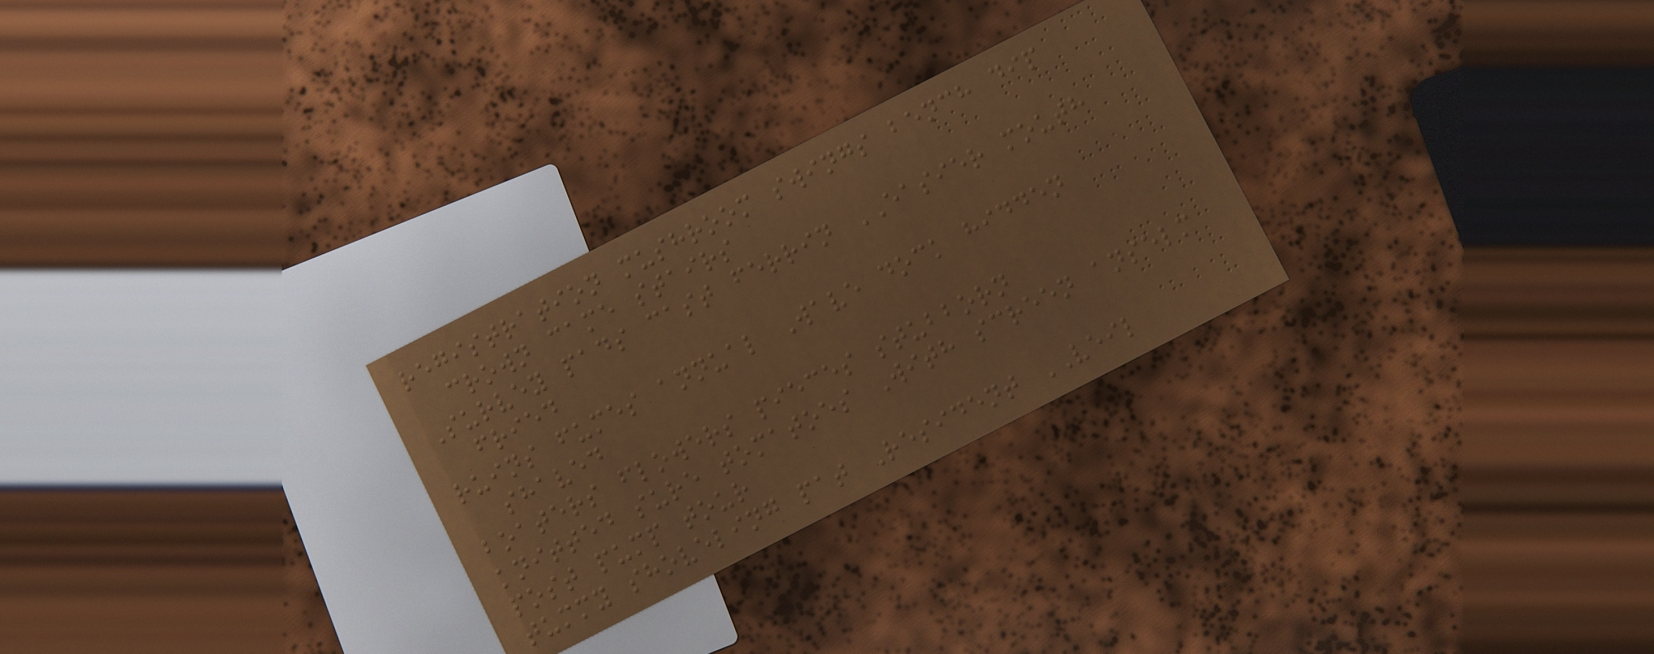registration mushroom swings bench dip
crown came stairs
Survey pads cast ferrin EASIER mouth
fried
ruins fumes annual Wave dock hidden
shaved
boaters flowers pieces stubborn
knitted sure tomatoes With screen anselm
post pump tour
tummy shoveling pat Resident VEIL
